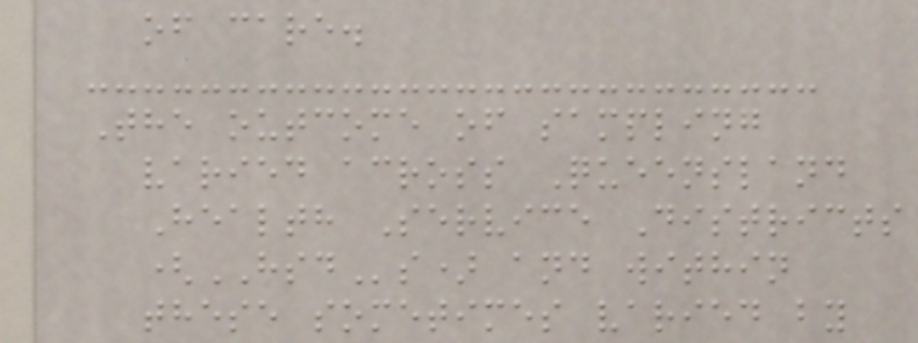of care.
The outcome of sampling
varied across Queensland
Health Service Districts
(HSDs) and within
these sometimes varied by
